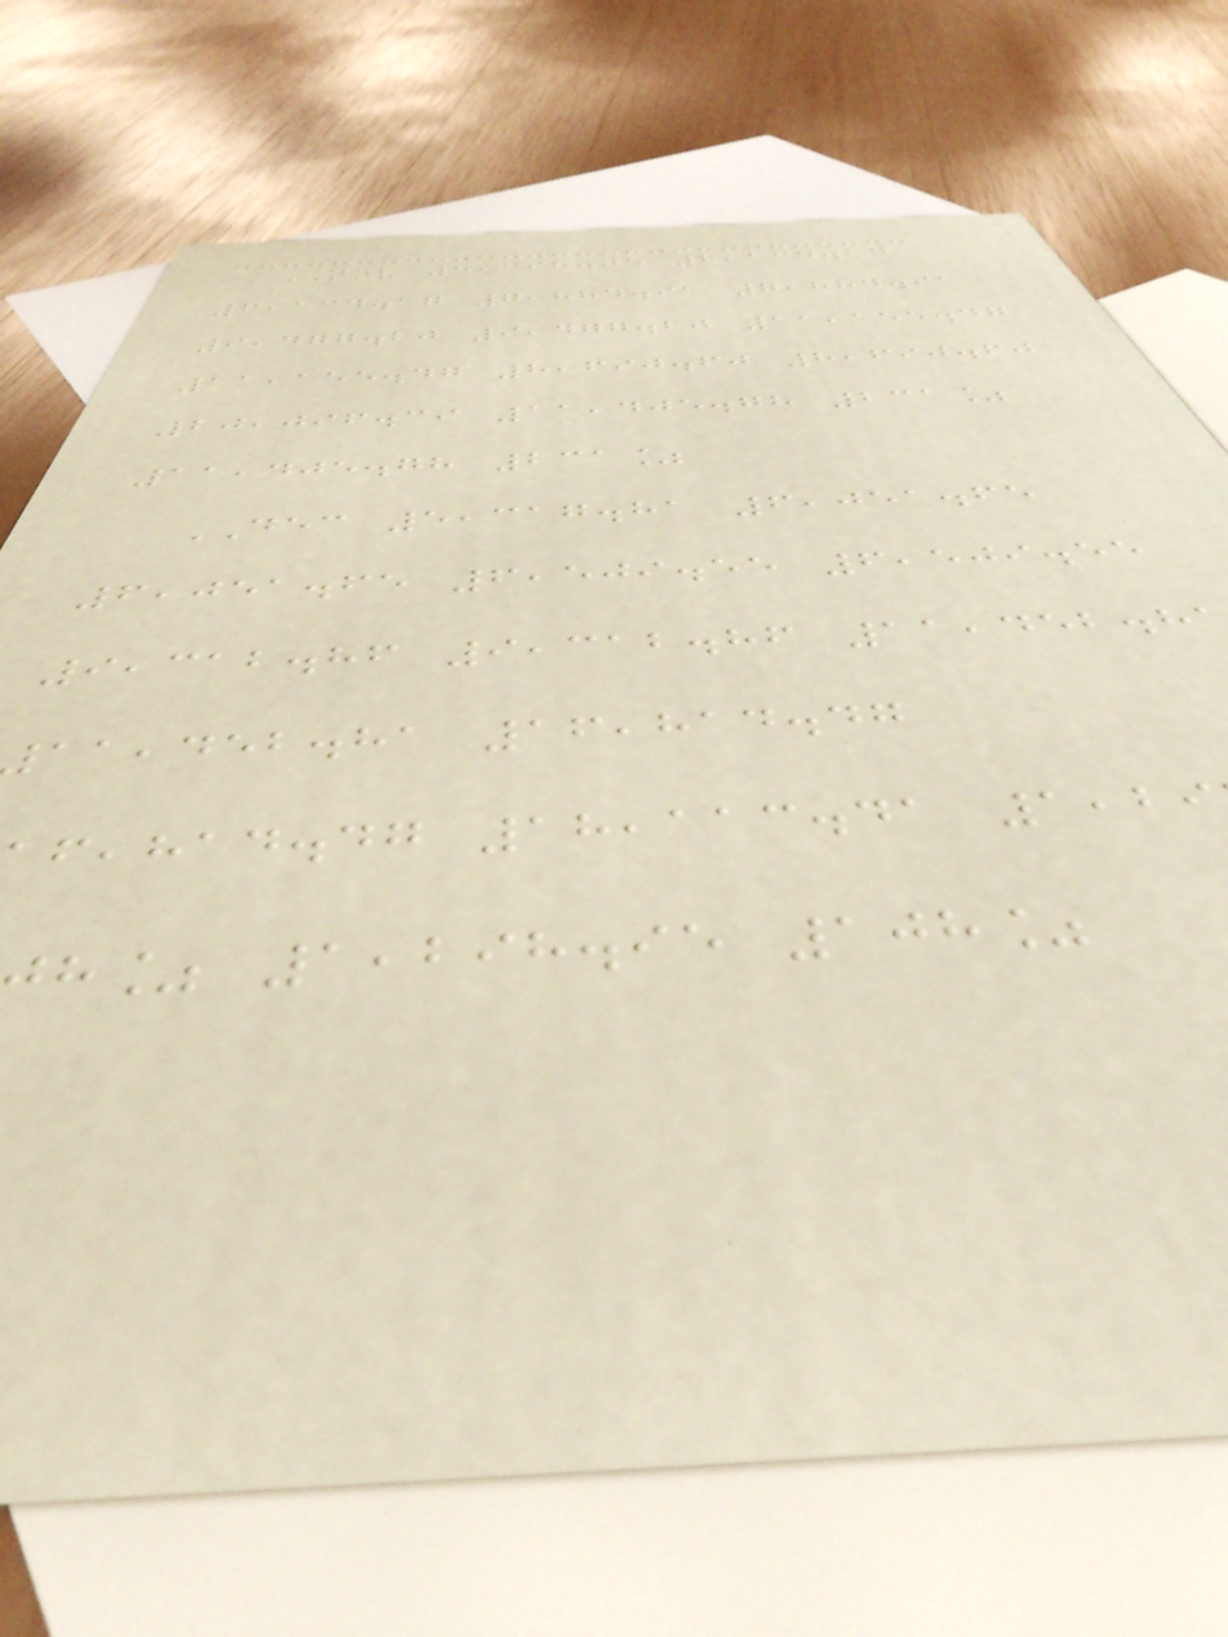NOV 5,398.05 6,134.17
6,134.17 7,884.91 7,884.91
9,477.20 9,477.20 11,155.47
11,155.47 8,690.60 8,690.60
20,096.39 11,405.78 231%
11,405.78 231%
DEC 5,317.81 6,051.65
6,051.65 6,509.55 6,509.55
9,312.86 9,312.86 11,452.8
,deb.ha 16,814.47
,had.dg 18,113.41 1,29
h% 1,298.95 108%
